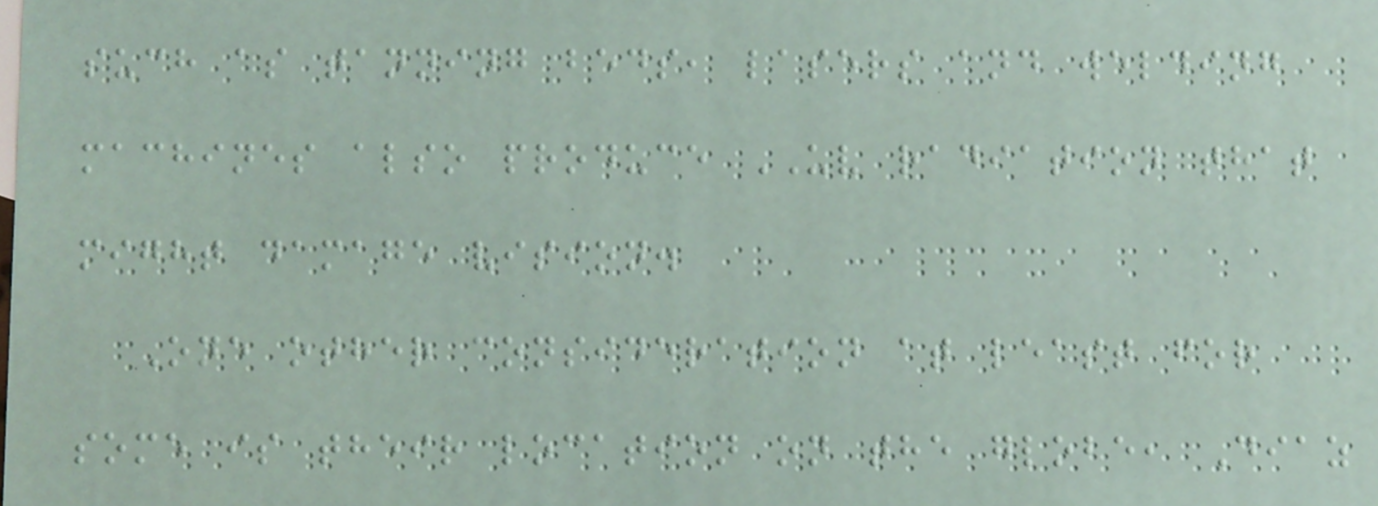such as tanning beds, lasers and welding
machines also produce UV radiation that
might damage vision.
One other consideration at least for
some is their location on the globe, Diaz
